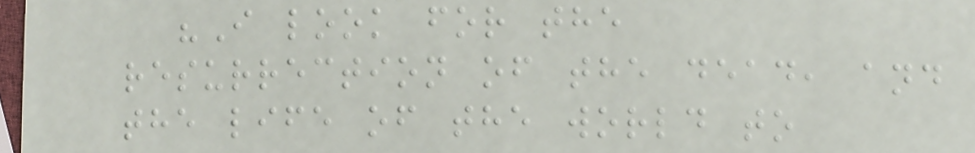"I look for the
resurrection of the dead, and
the life of the world to
